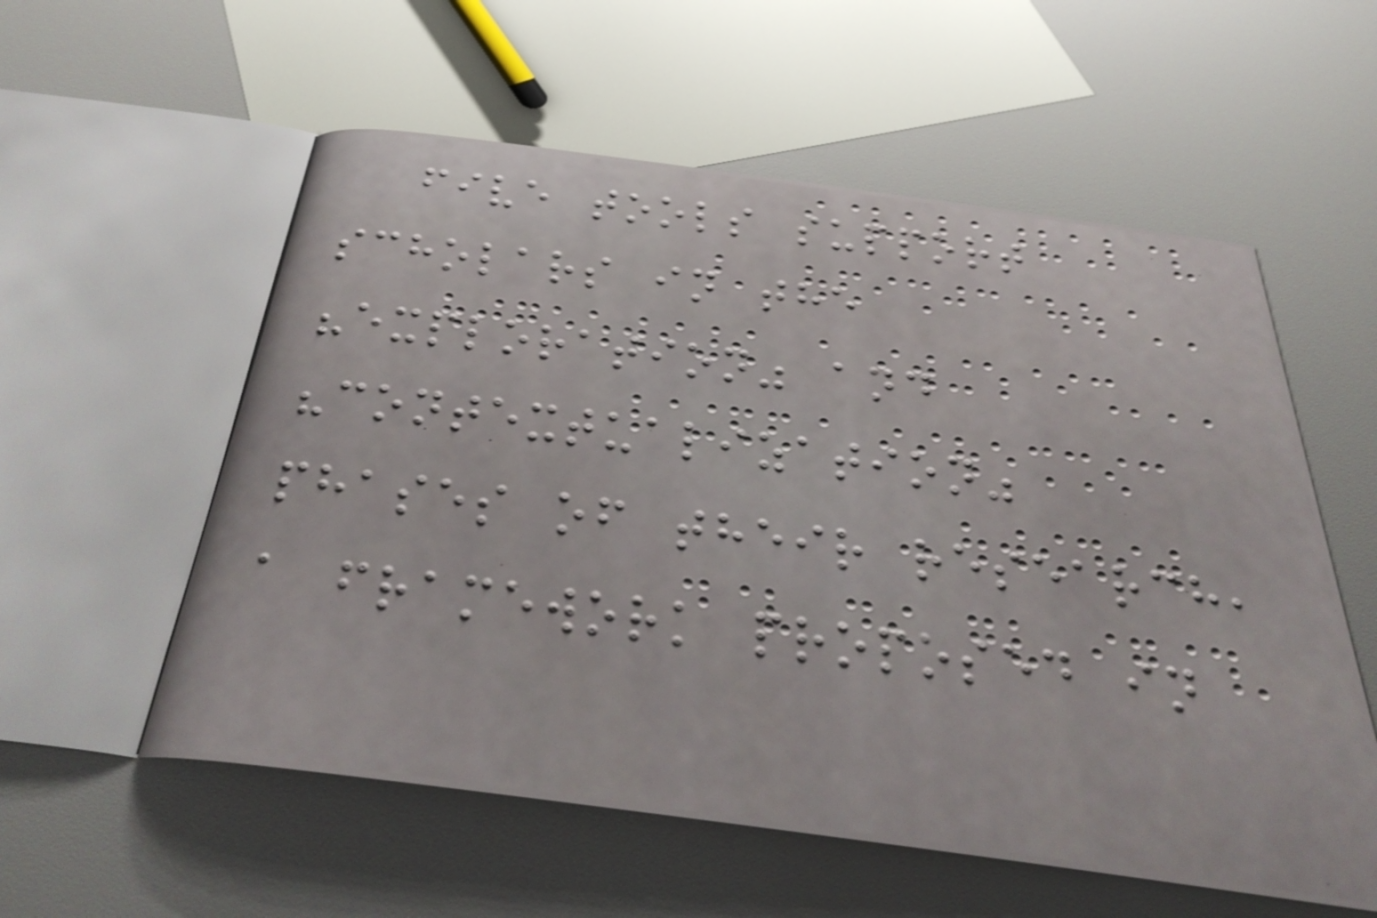five tools support
scholars in the
"exploration" and
"contextualization"
phases of their research,
a framework proposed in
